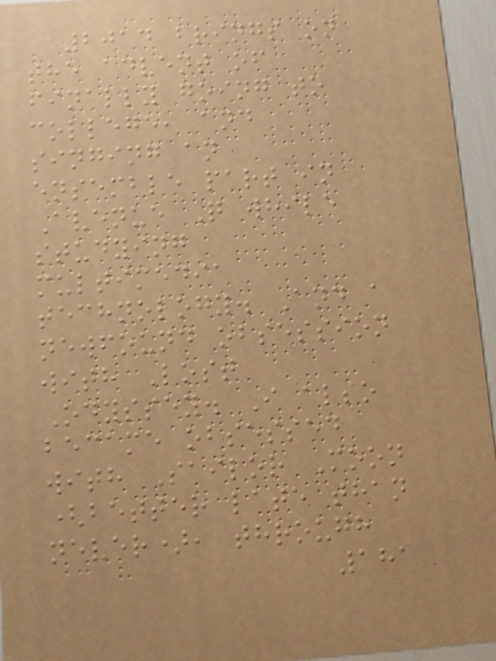2014 brings on
the advent of
finally going to
college, and
singing an
ensemble part in
Avenue Q while
studying
multimedia
technology. And a
newfound obsession
with Lost
Odyssey. I also
became obsessed
with Sailor Moon
(better late than
never), through
181
